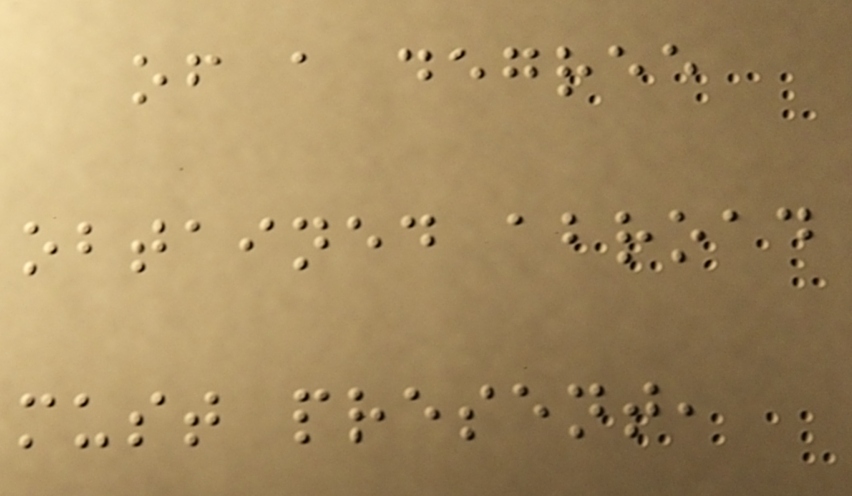of a degree
obtained abroad
must present,
